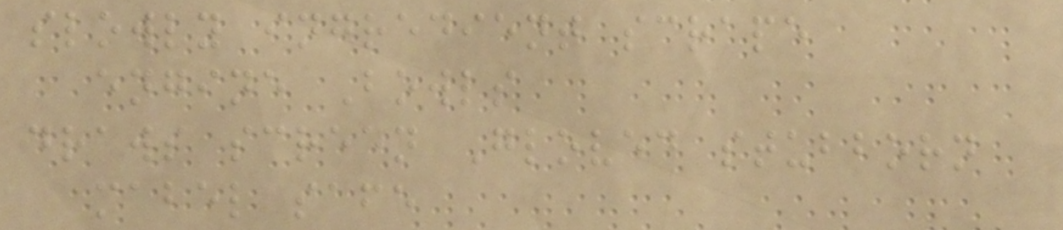slowly ingredient scrape
engine Bowls
draws screen Gloved stubborn
mabel safe
